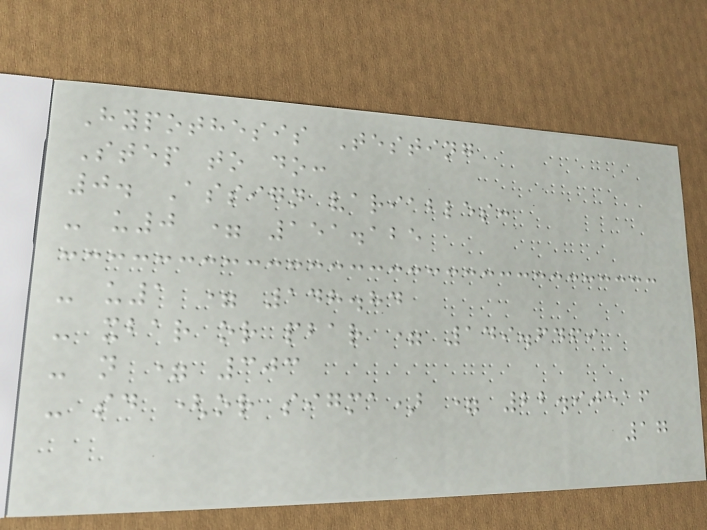Hypothesis Testing
Step to do:
0. Assign variables:
- u0 = 151.125
- u1 = 148.84
- xbar or pbar = 149.6469
- n = 303
- sd (or sigma) = 22.90516
17
